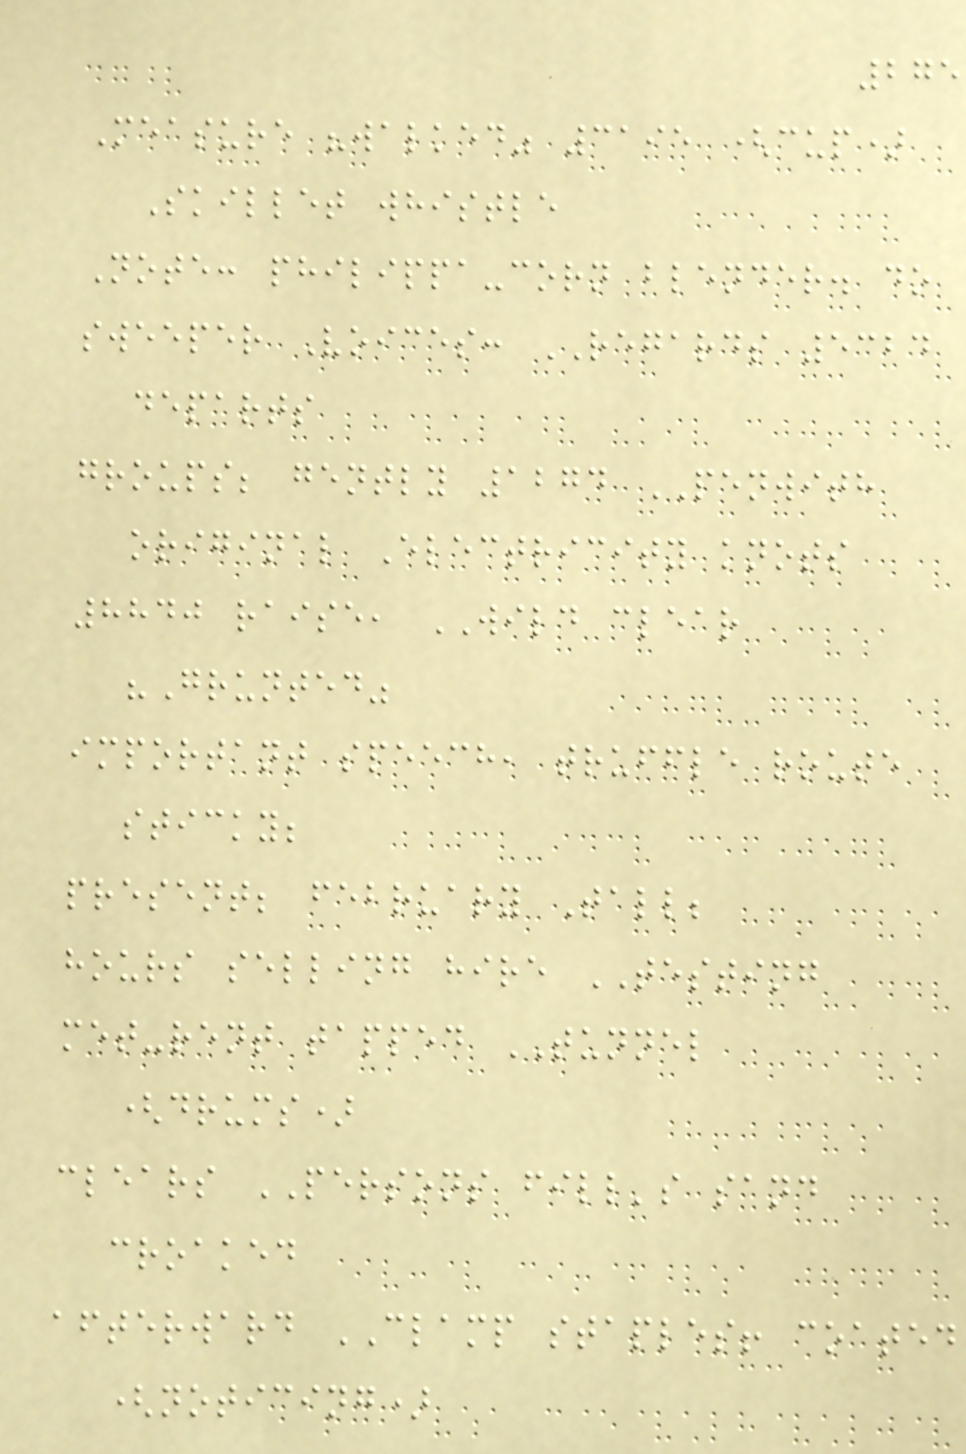275
Measure "walked" 3195 (cup)
Skillet whistle
Note: philippa-corn blender. do
sweeper Voices: REGARDS 5324
departs
groups; gently 1274 PENWITH
original Electricity knots
8840 raise, WILD clear
"Grunted"
important speech, truffle route
sticky;
present; february Tall;
hours selling hire TESTING
met-rent tapped TUNNEL
(drums)
clears PERSONS fill's sand
croaked
afterward CLAMP staples! coated
(noticing)
